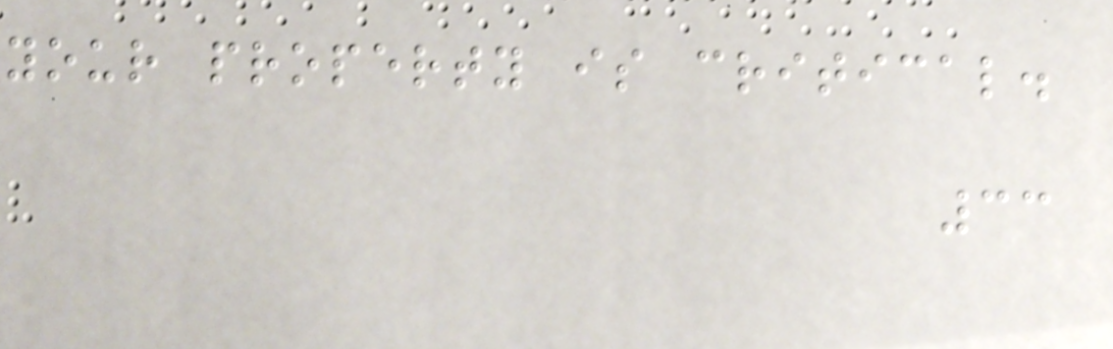your property is critical.
33
